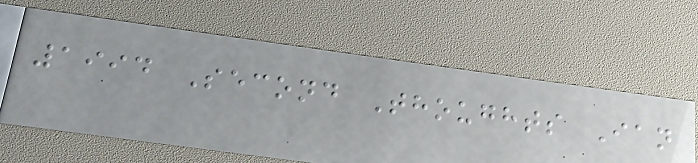1994 Second Thoughts Ian
